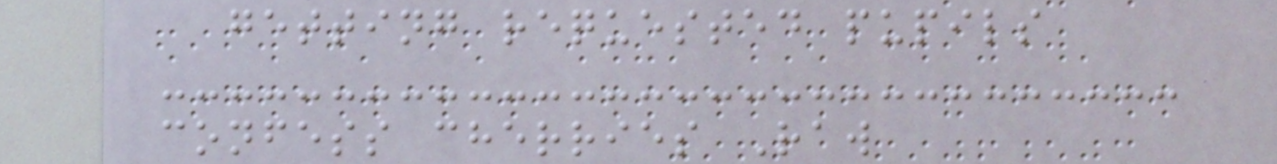getting requested pupils
confess cherries Raw
